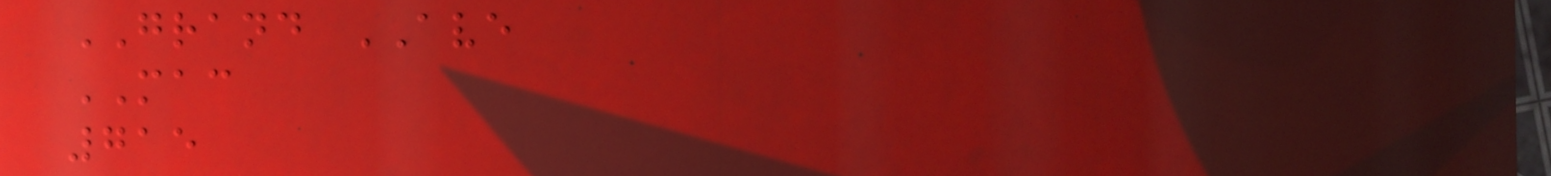GRAND AVE
MAC
715
